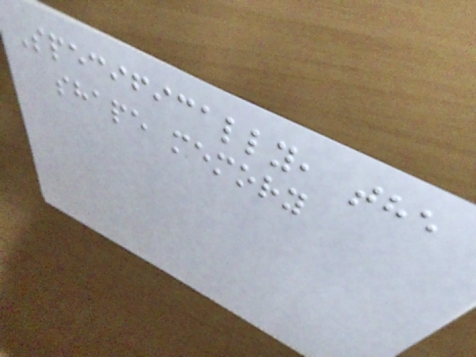Specifically, the
shape memory
